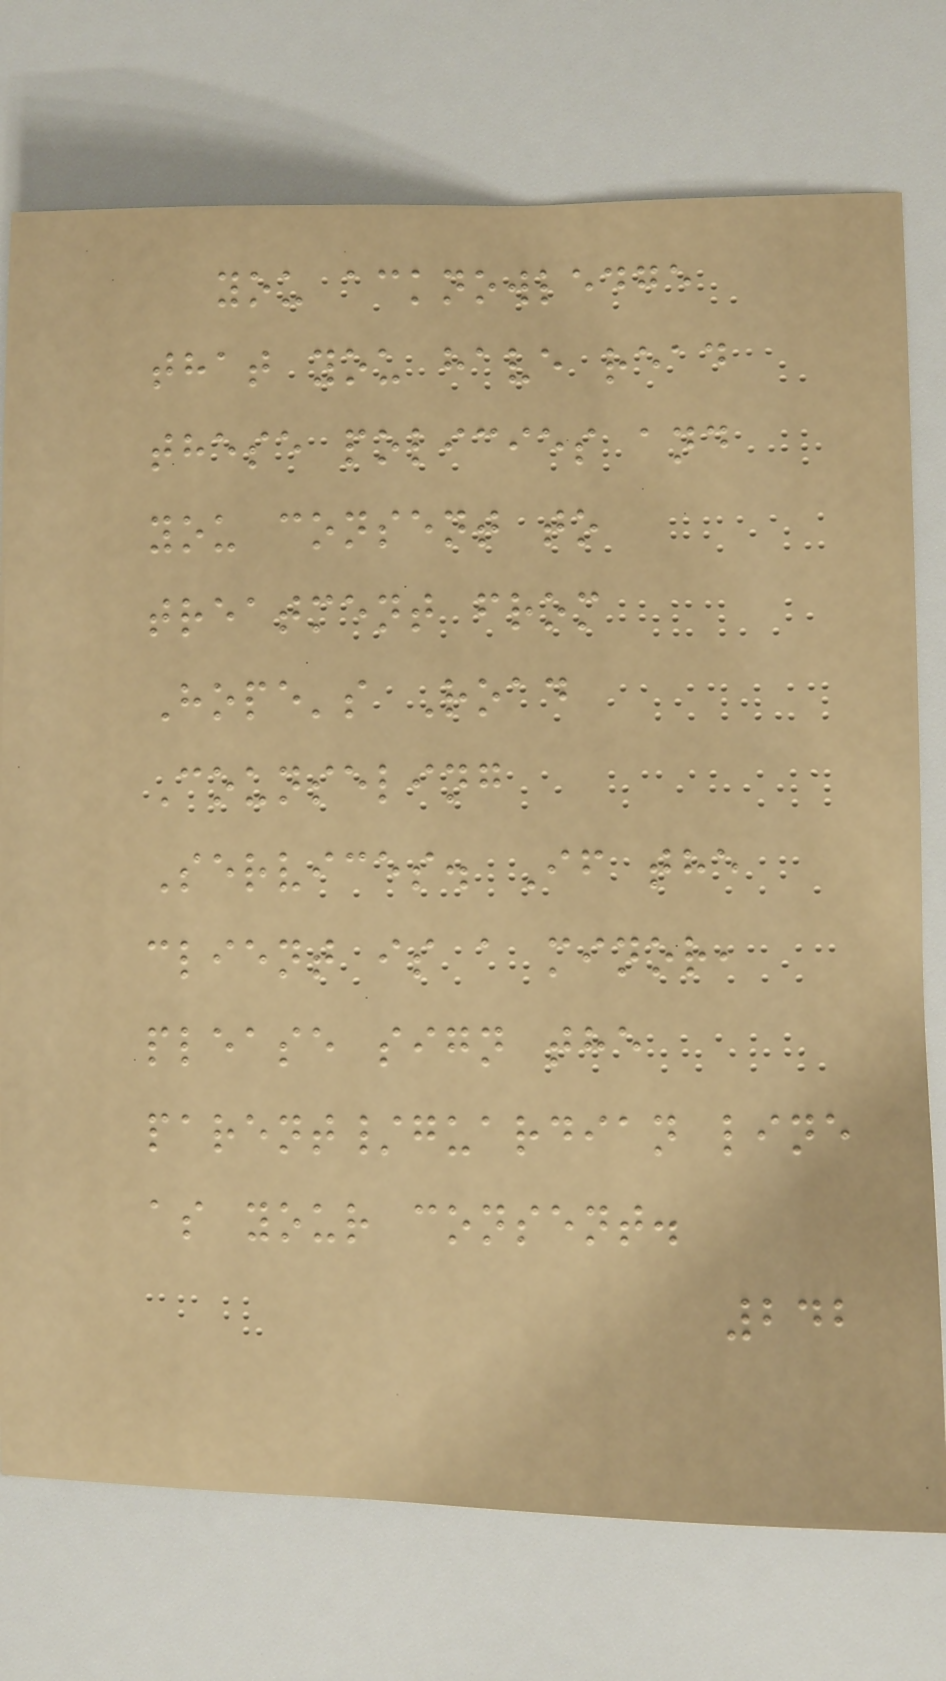you acknowledge
that you have read
these policies and
you consent to
treatment from
Hope's Road
Counseling
Services. If the
client is a minor,
please sign the
parent/guardian line
as your consent.
242
